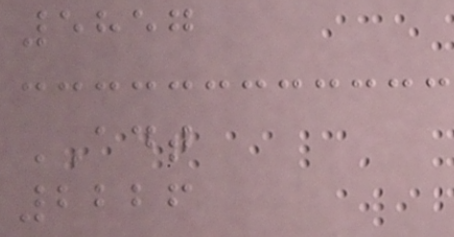5857
ADT
2226
